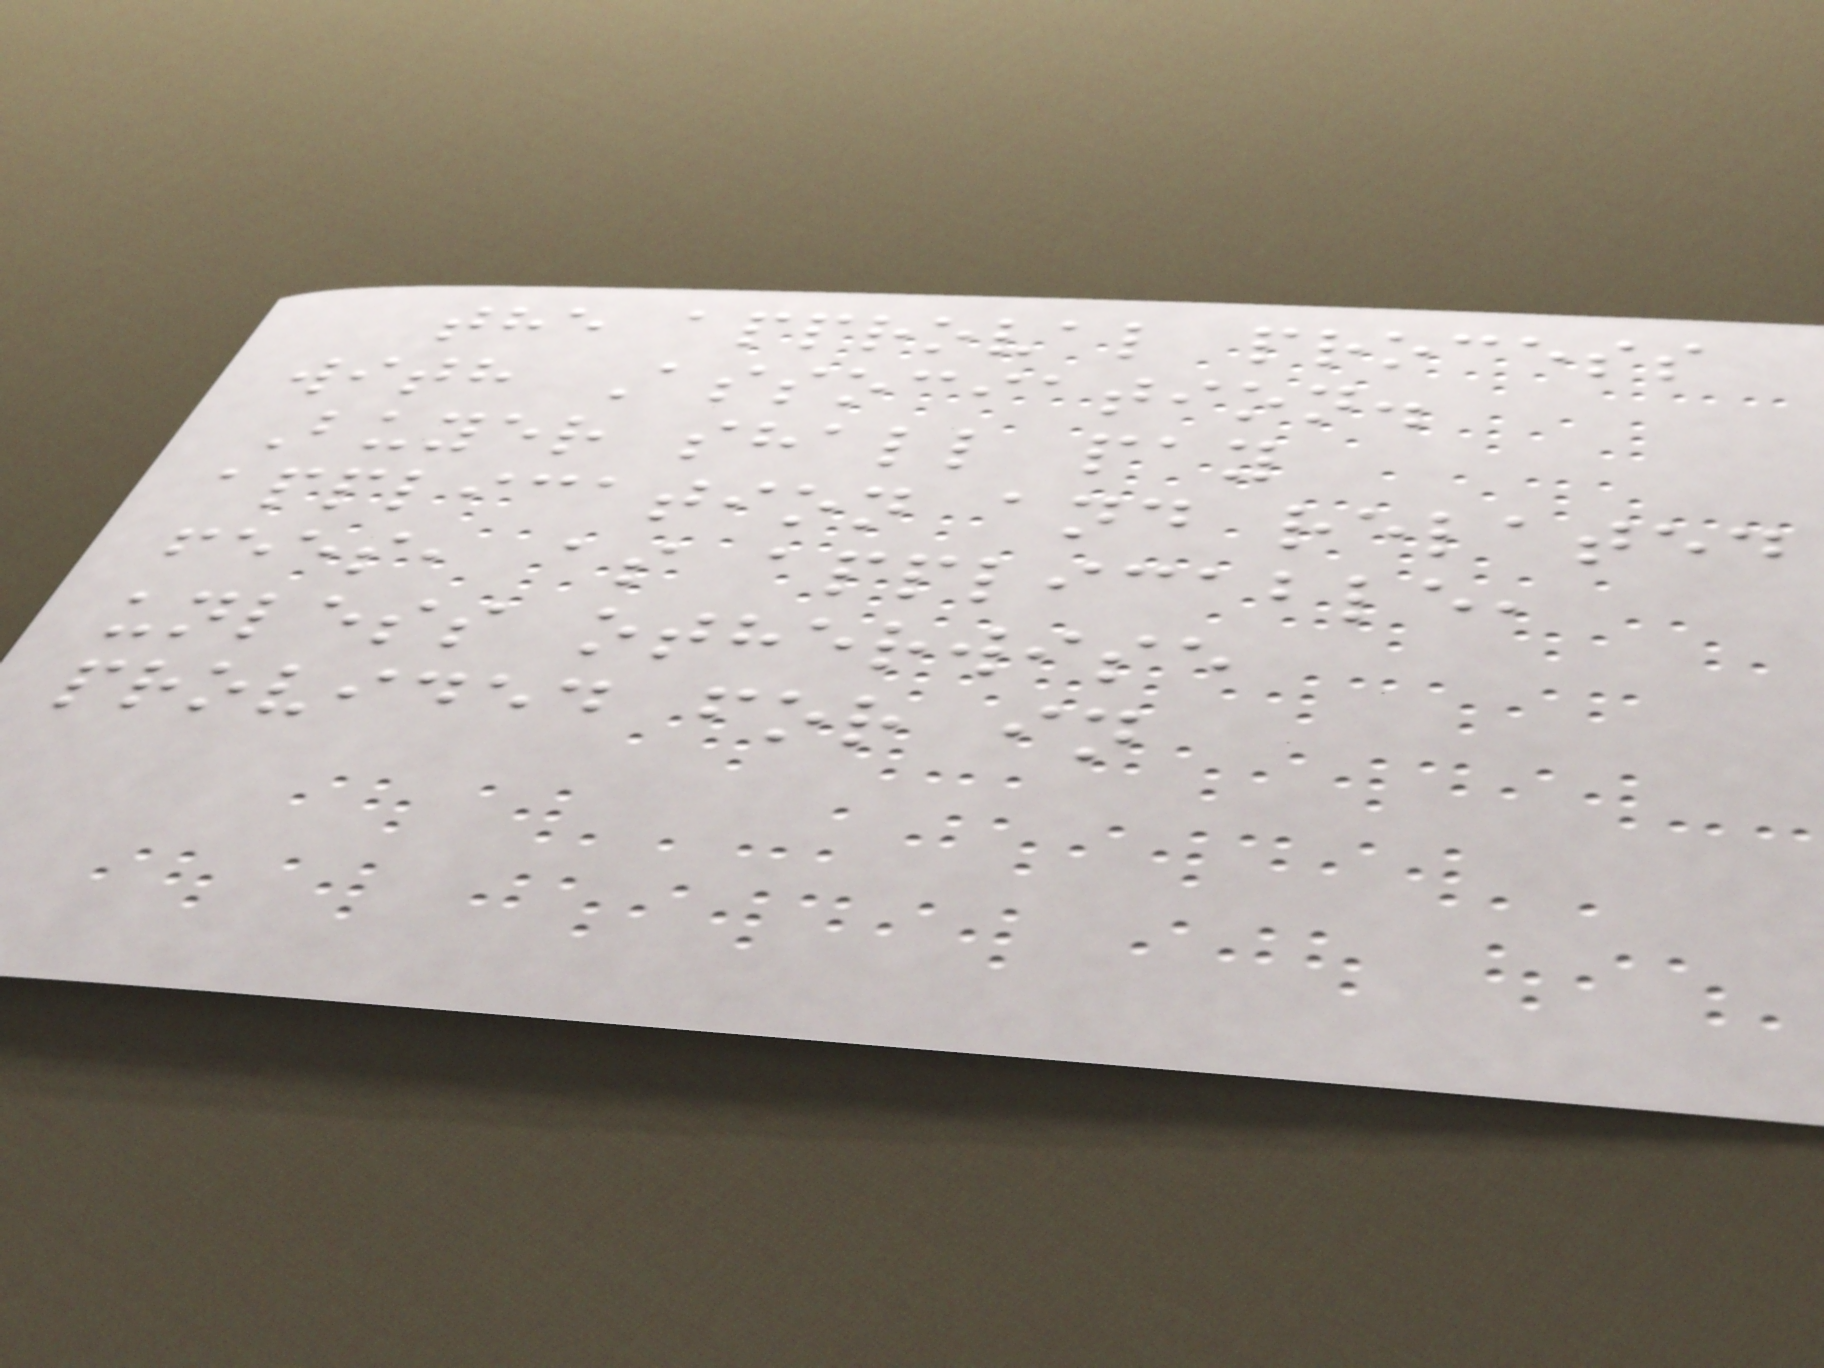the approval process
with Association.
Buyer shall pay
application and related
fees, as applicable,
unless otherwise
provided for in
